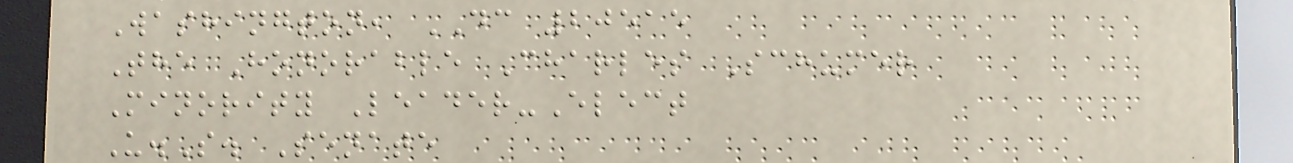Washington, DC 20515
The Honorable Charles Schumer
Minority Leader-Elect
U.S. Senate
